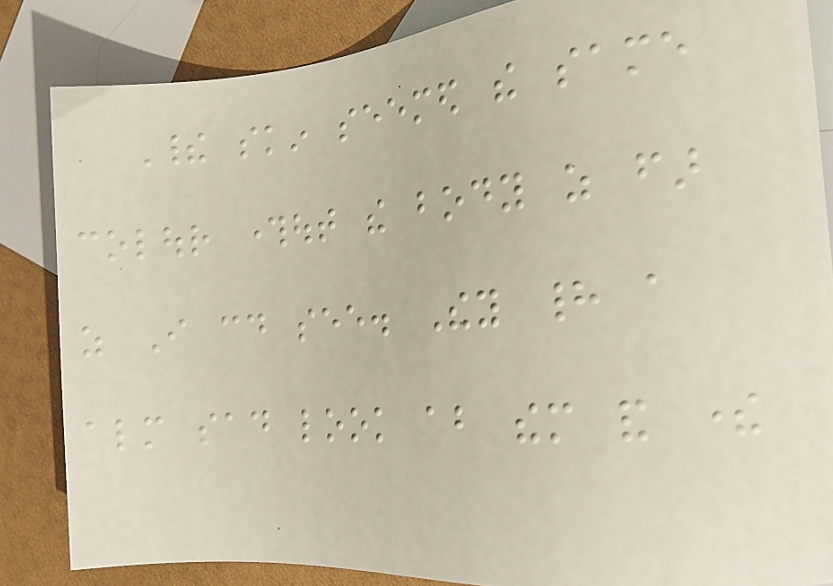Their skin seemed the same
colour throughout the body as far
as I could see. They had a
almost sad look about them and there
